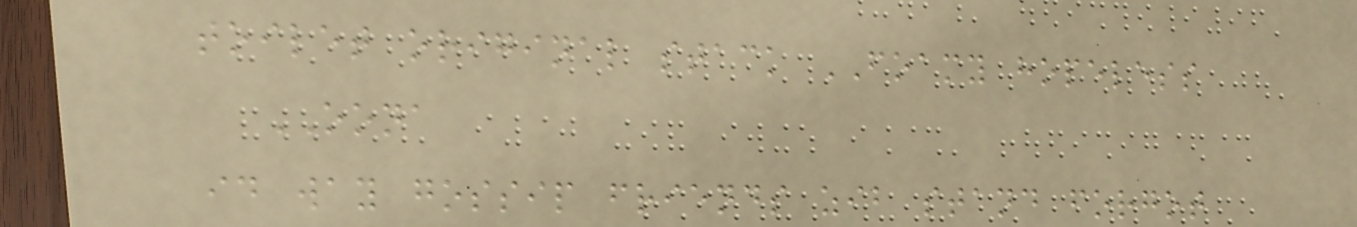toilet original stack FOAMY hopeless
OONA
id way gossip friends zib stand forgot
